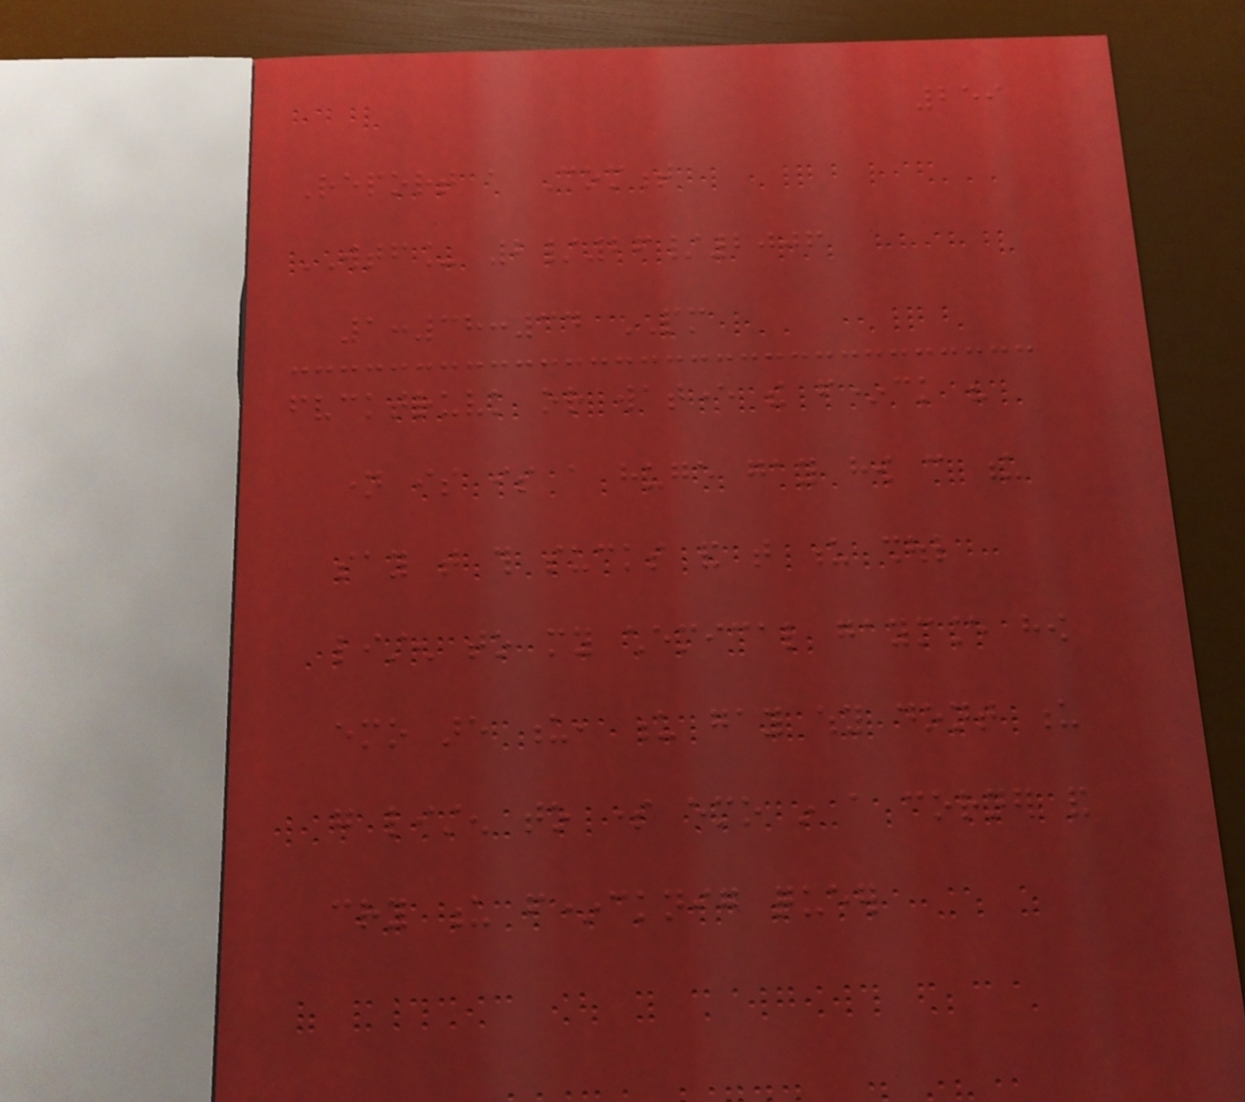259
Report a Comment
WTF_ 2/26/2006
1:38:34 PM
fvcktruvk or watever the f*ck his
name is is a huge gay how can u
say that this sucks and that u shoul
listen to my chemical gaymance how
emo are u, u gay why dont u
go listen to some emo in a corner and
cry u f*cknig queer
